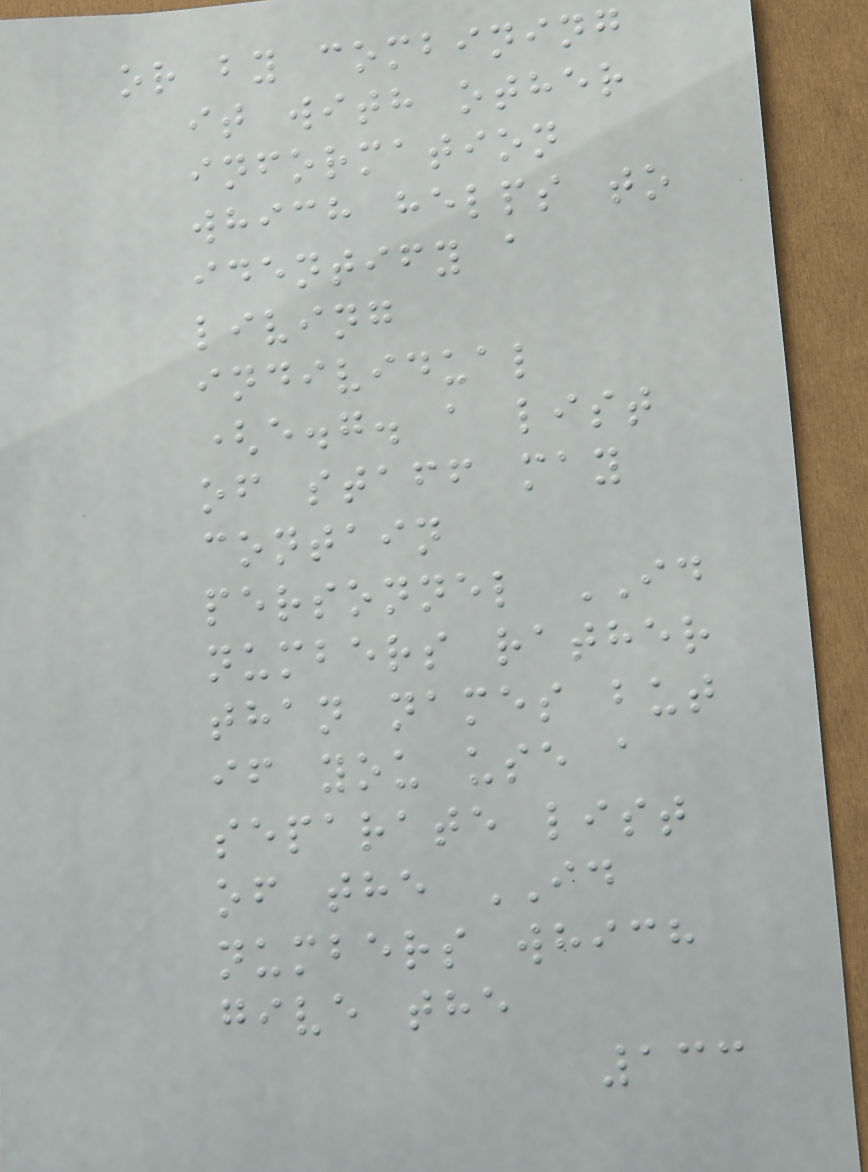or by combining
it with other
information
which helps to
identify a
living
individual
(e.g. a list
of staff may
contain
personnel ID
numbers rather
than names but
if you use a
separate list
of the ID
numbers which
give the
133
